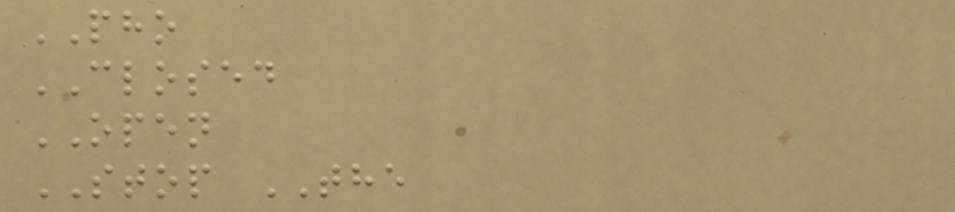PHO
CLOSED
OPEN
STOP THE
